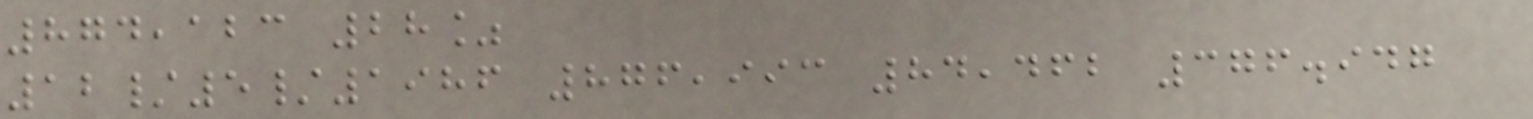874,123 28%
12/5/1986 876,993 84,462 376.947
